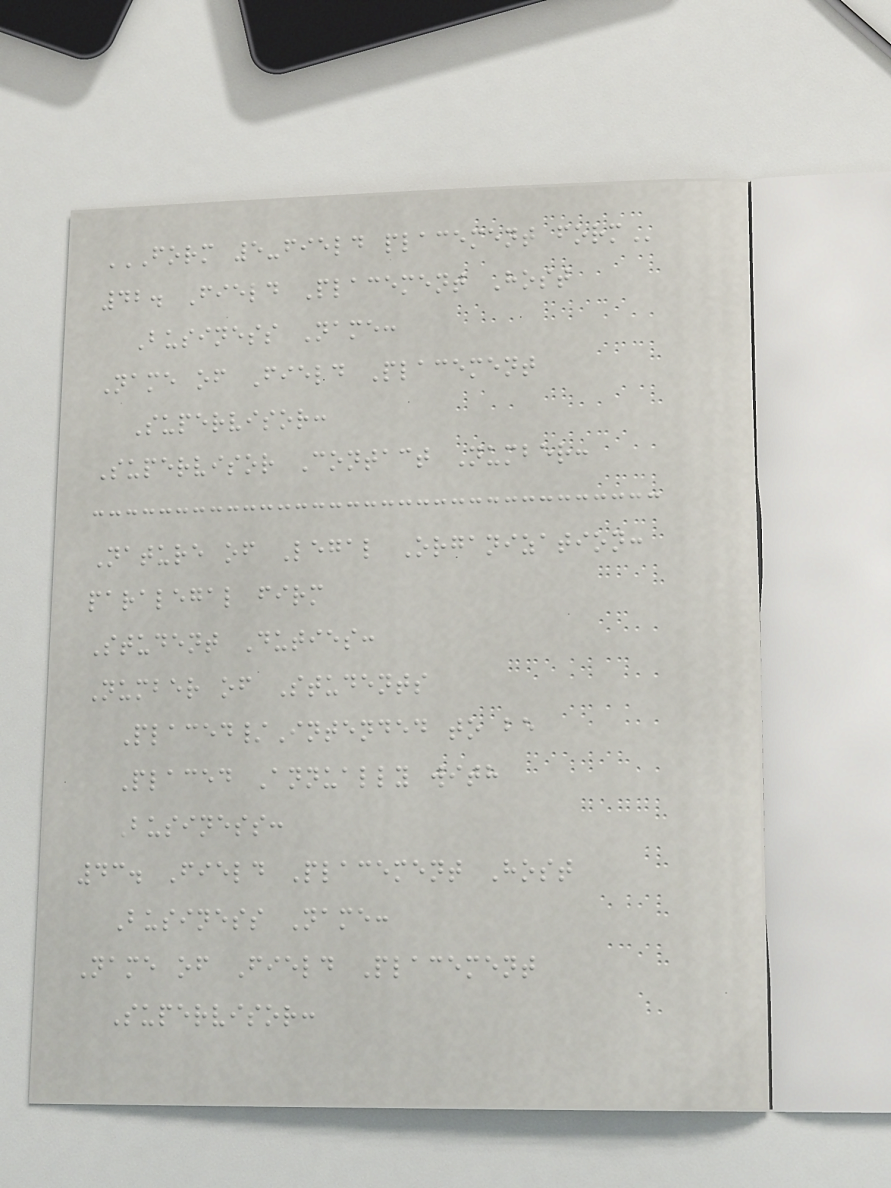FORM 5-FIELD PLACEMENT FORM
42. Field Placement Host
Business Name:
Name of Field Placement
Supervisor:
Supervisor Contact Number:
Nature of Legal Organization:
paralegal firm
Student Duties:
Number of Students
Placed/Intended to be
Placed Annually with
Business:
43. Field Placement Host
Business Name:
Name of Field Placement
Supervisor:
